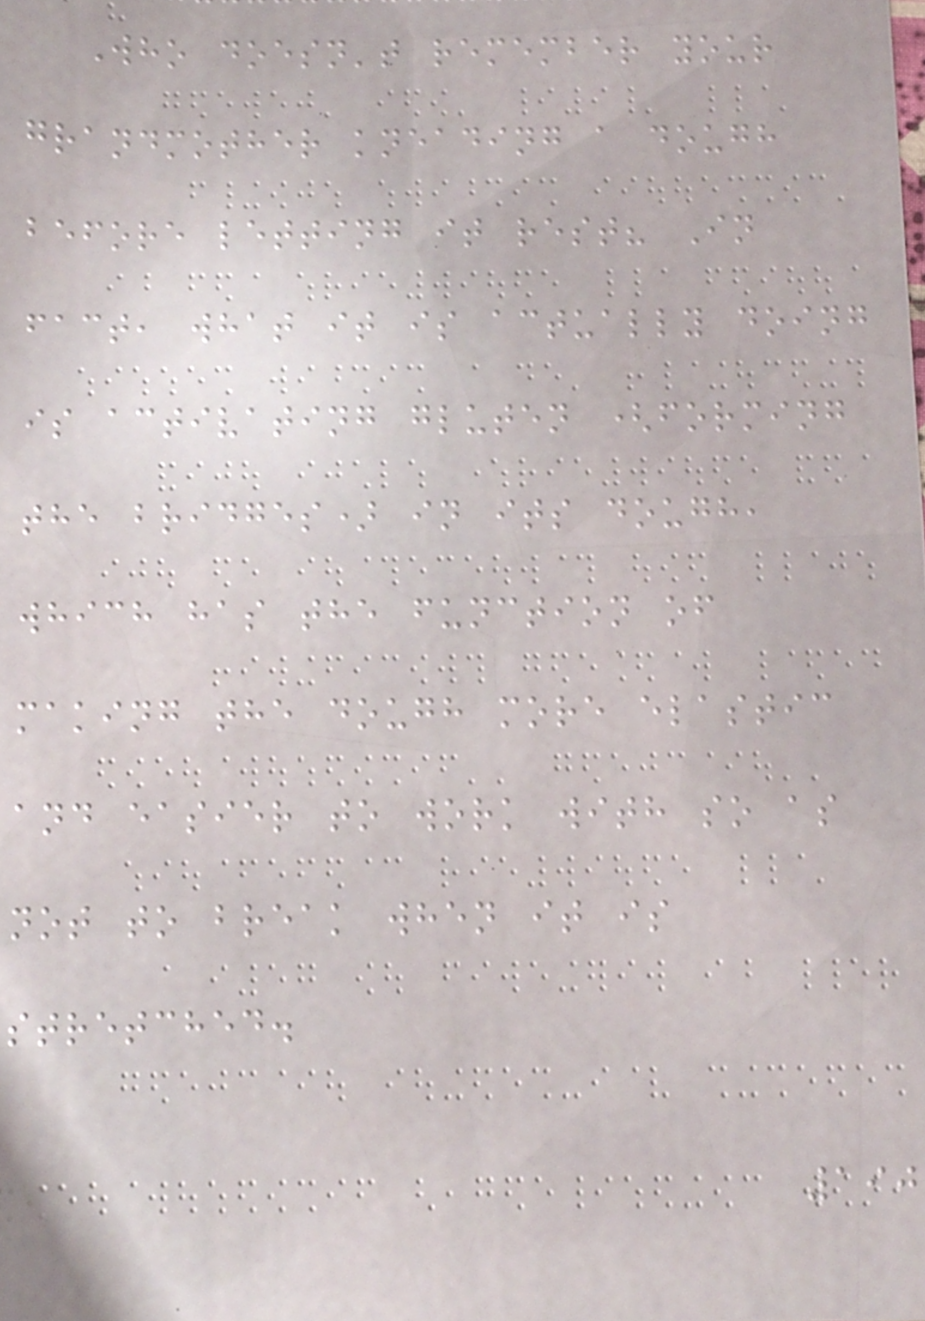Who doesn't remember your
grandmother kneading a dough
before letting it rest? In
fact, what it is actually doing
is activating gluten (forming
the bridges) in its dough,
which has the function of
making the dough more elastic
and easier to work with so as
not to break when it is
stretched.
190
